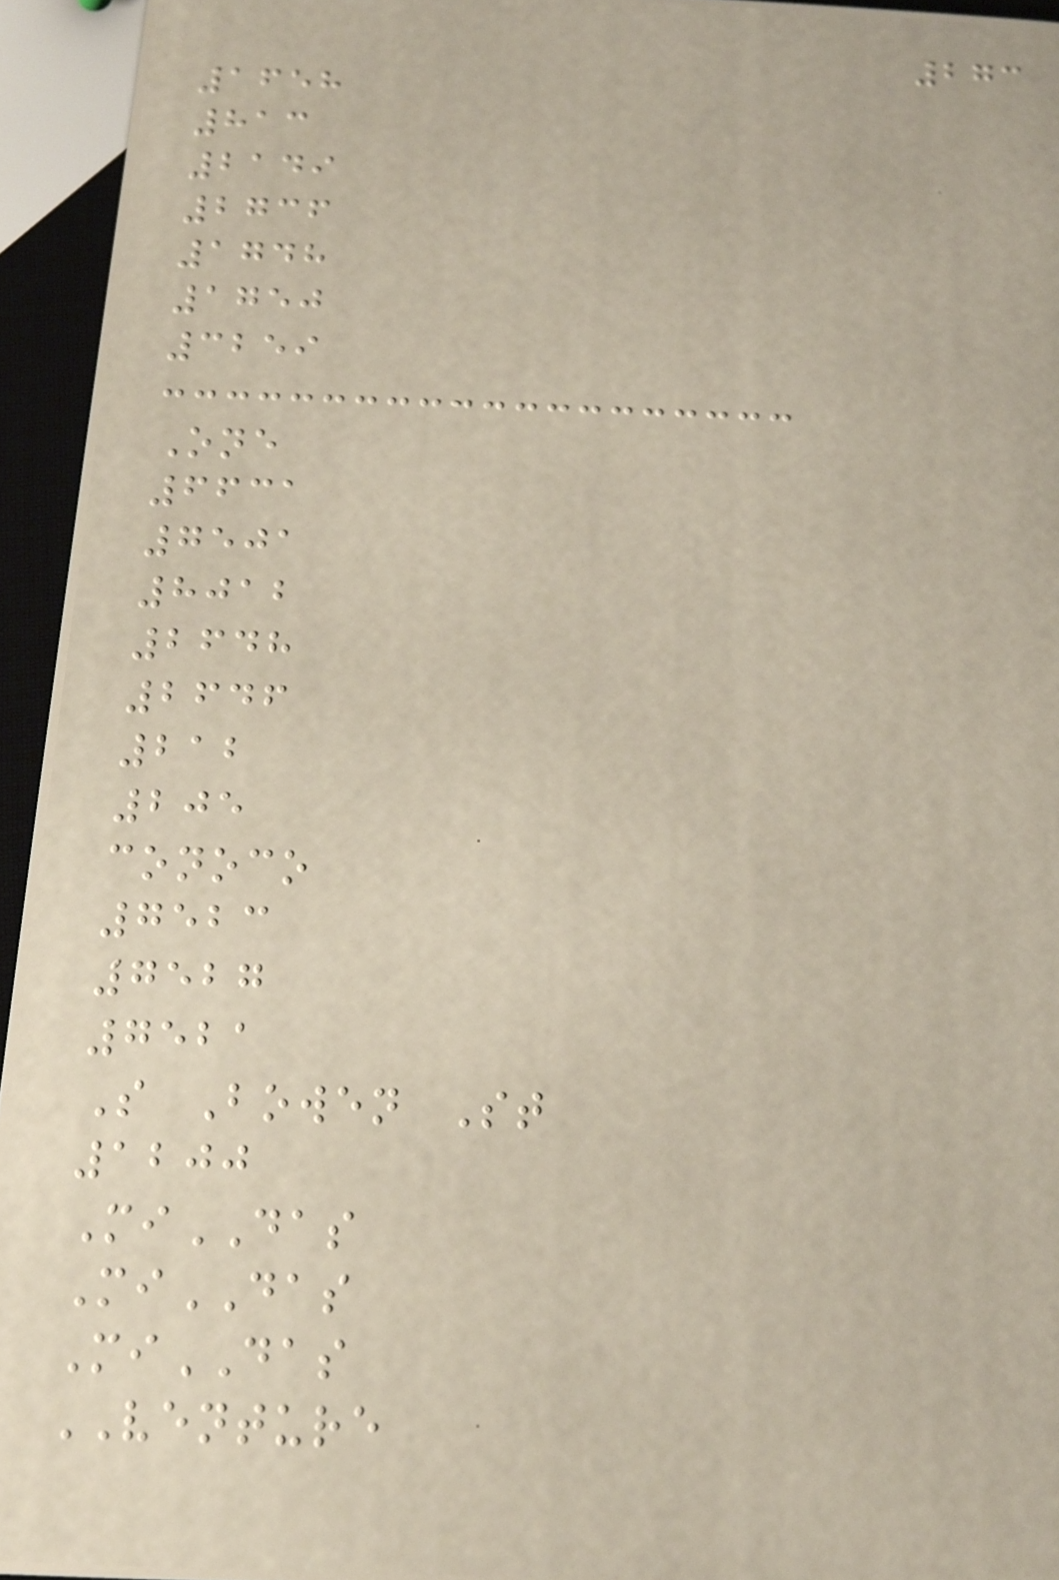273
1658
813
2149
2736
1748
1750
3259
One
6631
7501
8012
2648
2646
212
205
conoco
7523
7527
7521
S Bowen St
1200
MiDAS
MiDAS
MiDAS
VENTURE
